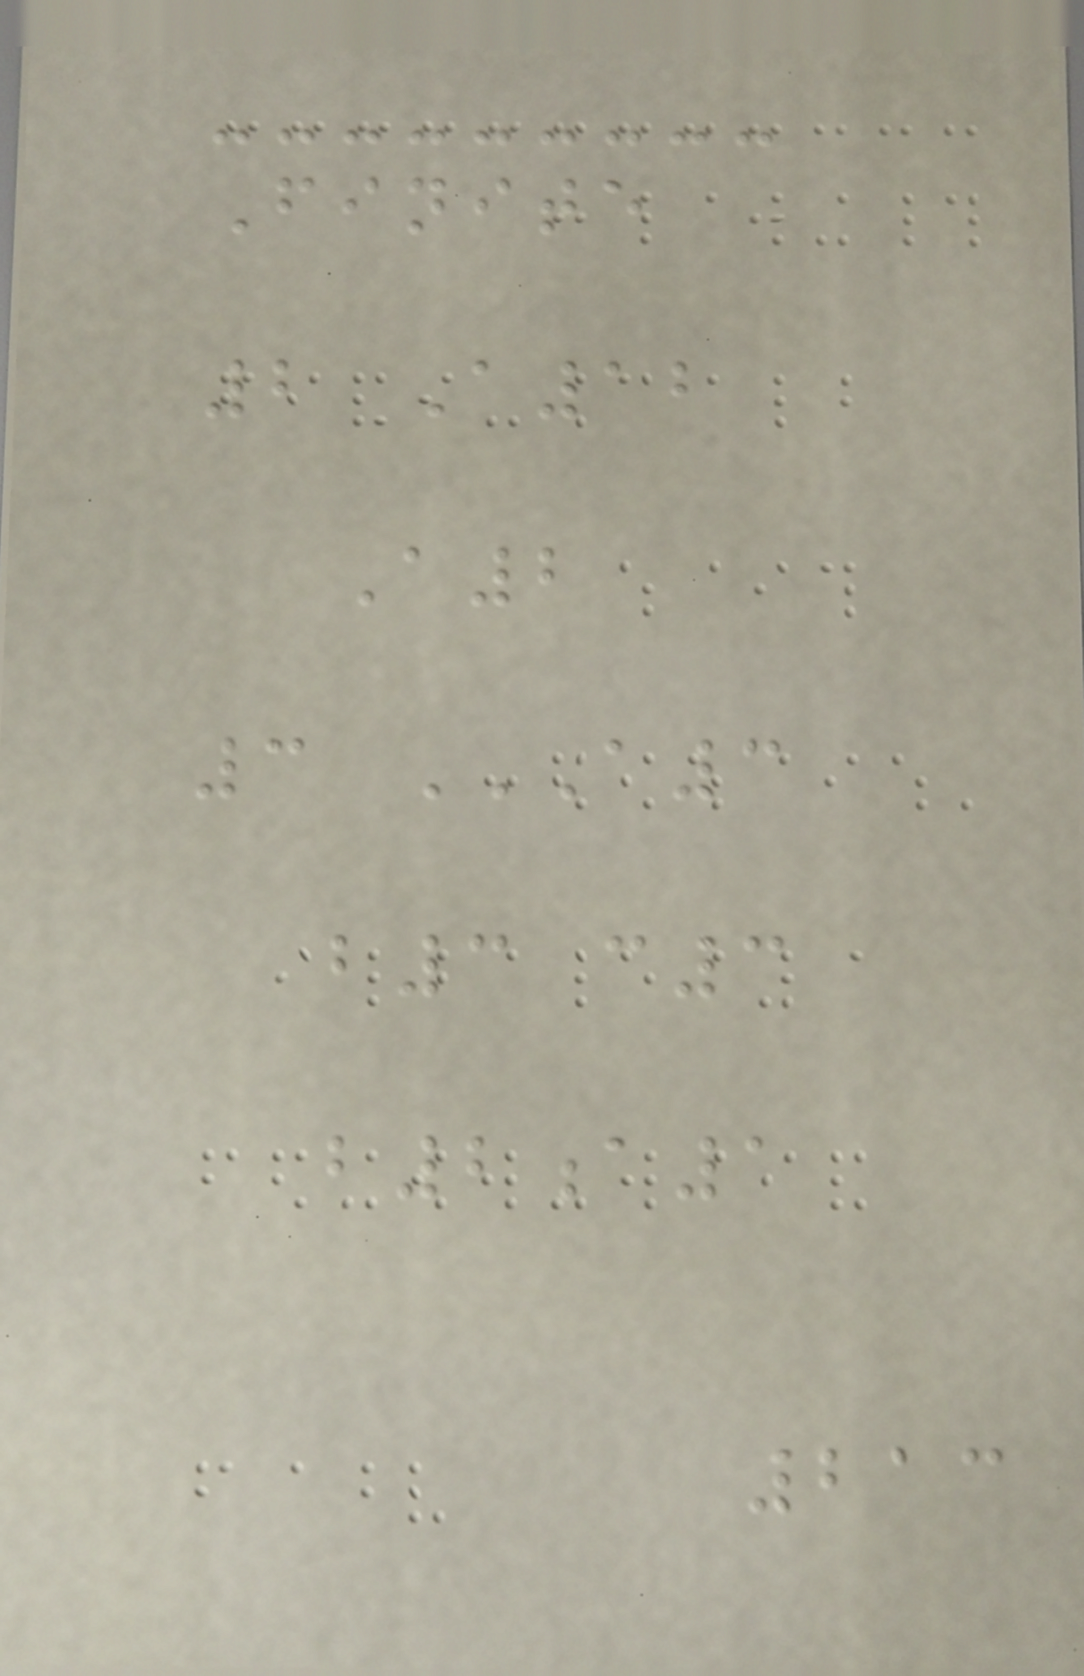Finite
2 A12
A2
3 A3
B3 C3
B2A1
213
